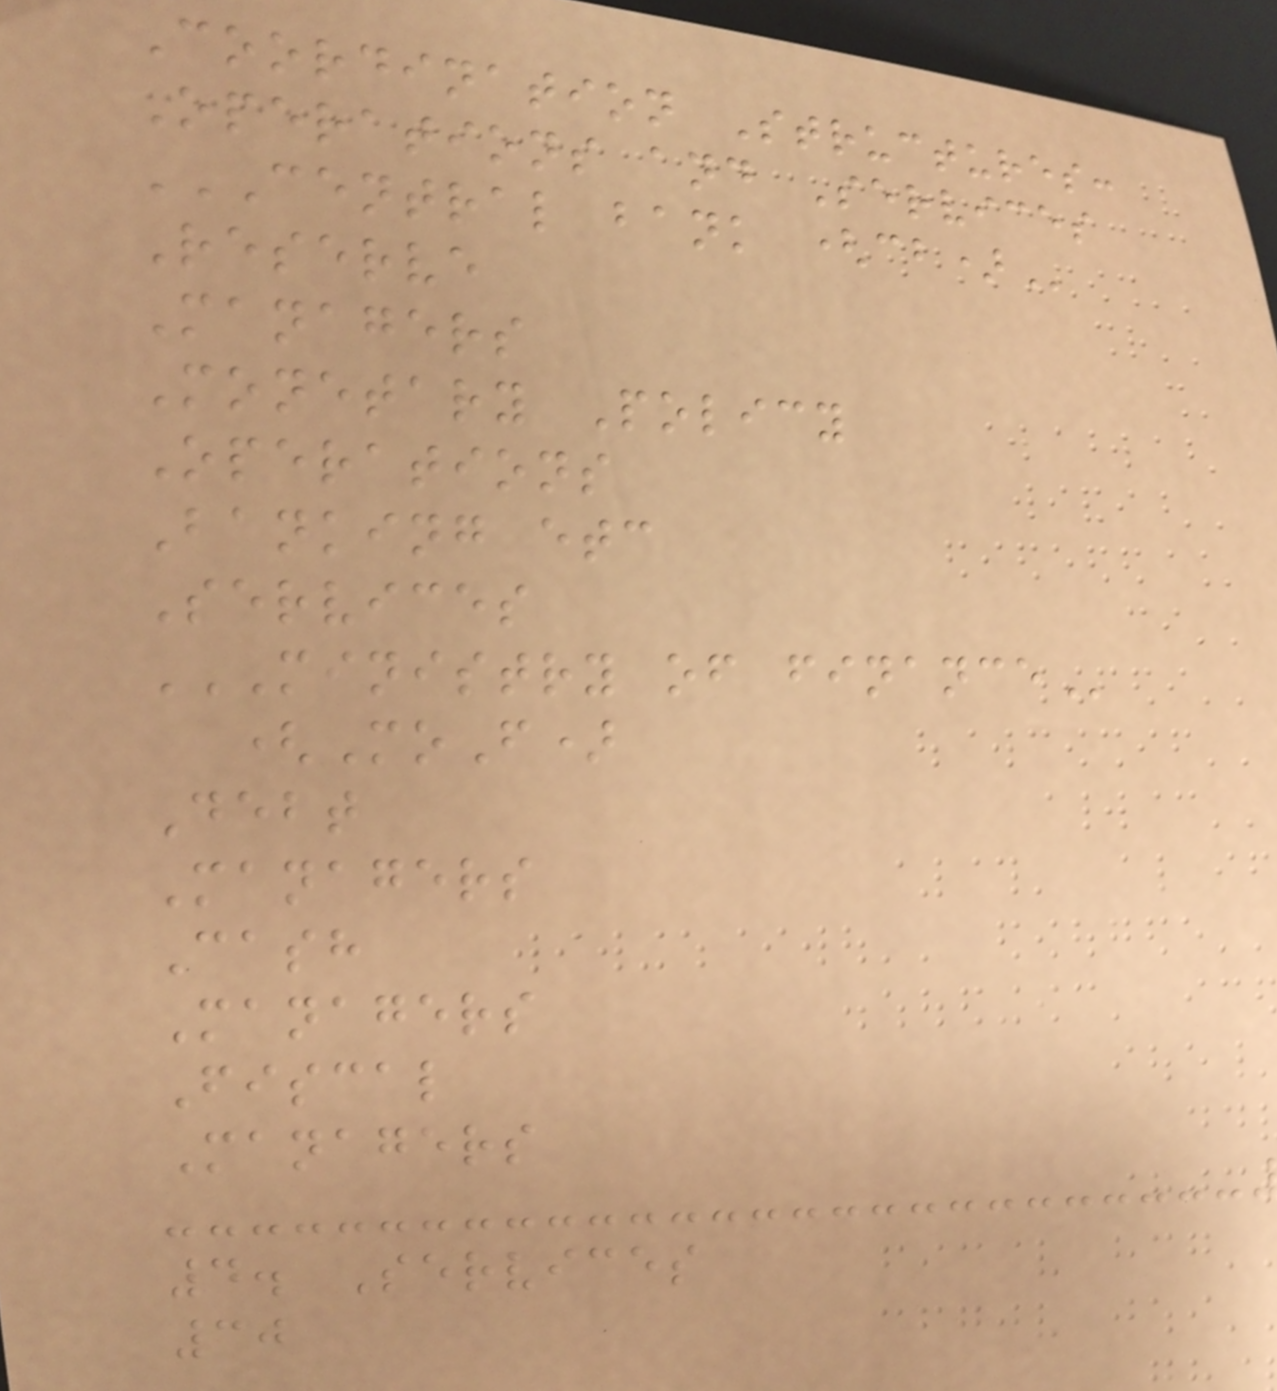Coordination Structures:
Operations and Services
CENTRAL BANK (CB)
Reserve
Managers
Monetary Policy
Operations
Banking etc
Services
MINISTRY OF FINANCE
(MoF)
Debt
Managers
Cash
Managers
Fiscal
Managers
4. Services
30
